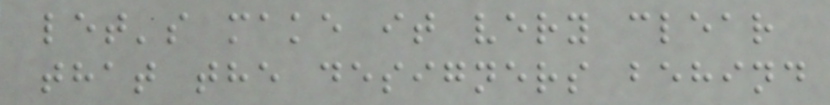let's make it very clear
that the designers behind
